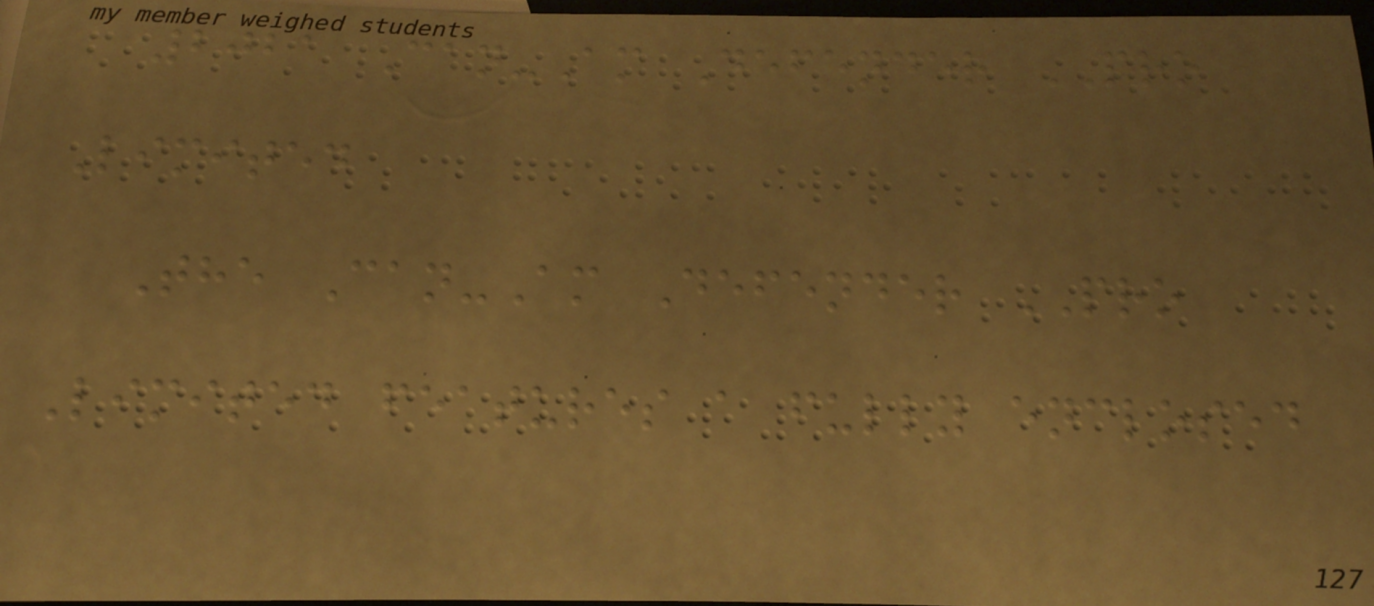2021 Can-Am Defender PRO
Limited
The Can-Am Defender PRO
Limited features a fully enclosed
